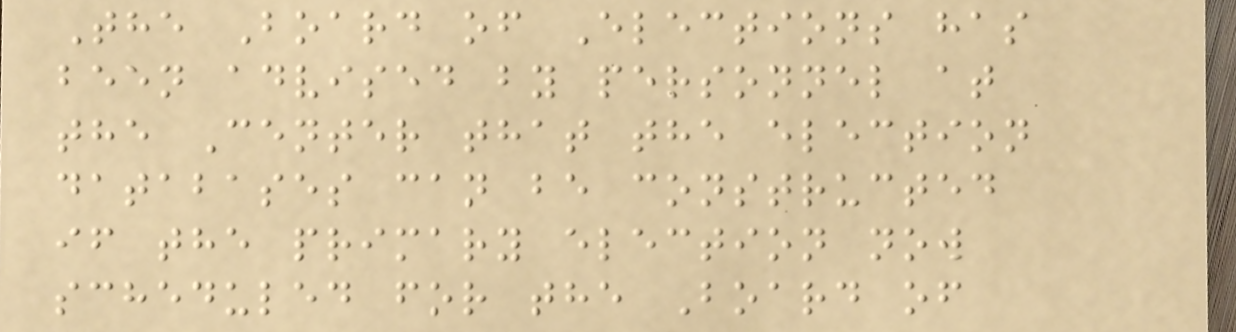The Board of Elections has
been advised by personnel at
the Center that the election
databases can be constructed
if the primary election now
scheduled for the Board of
